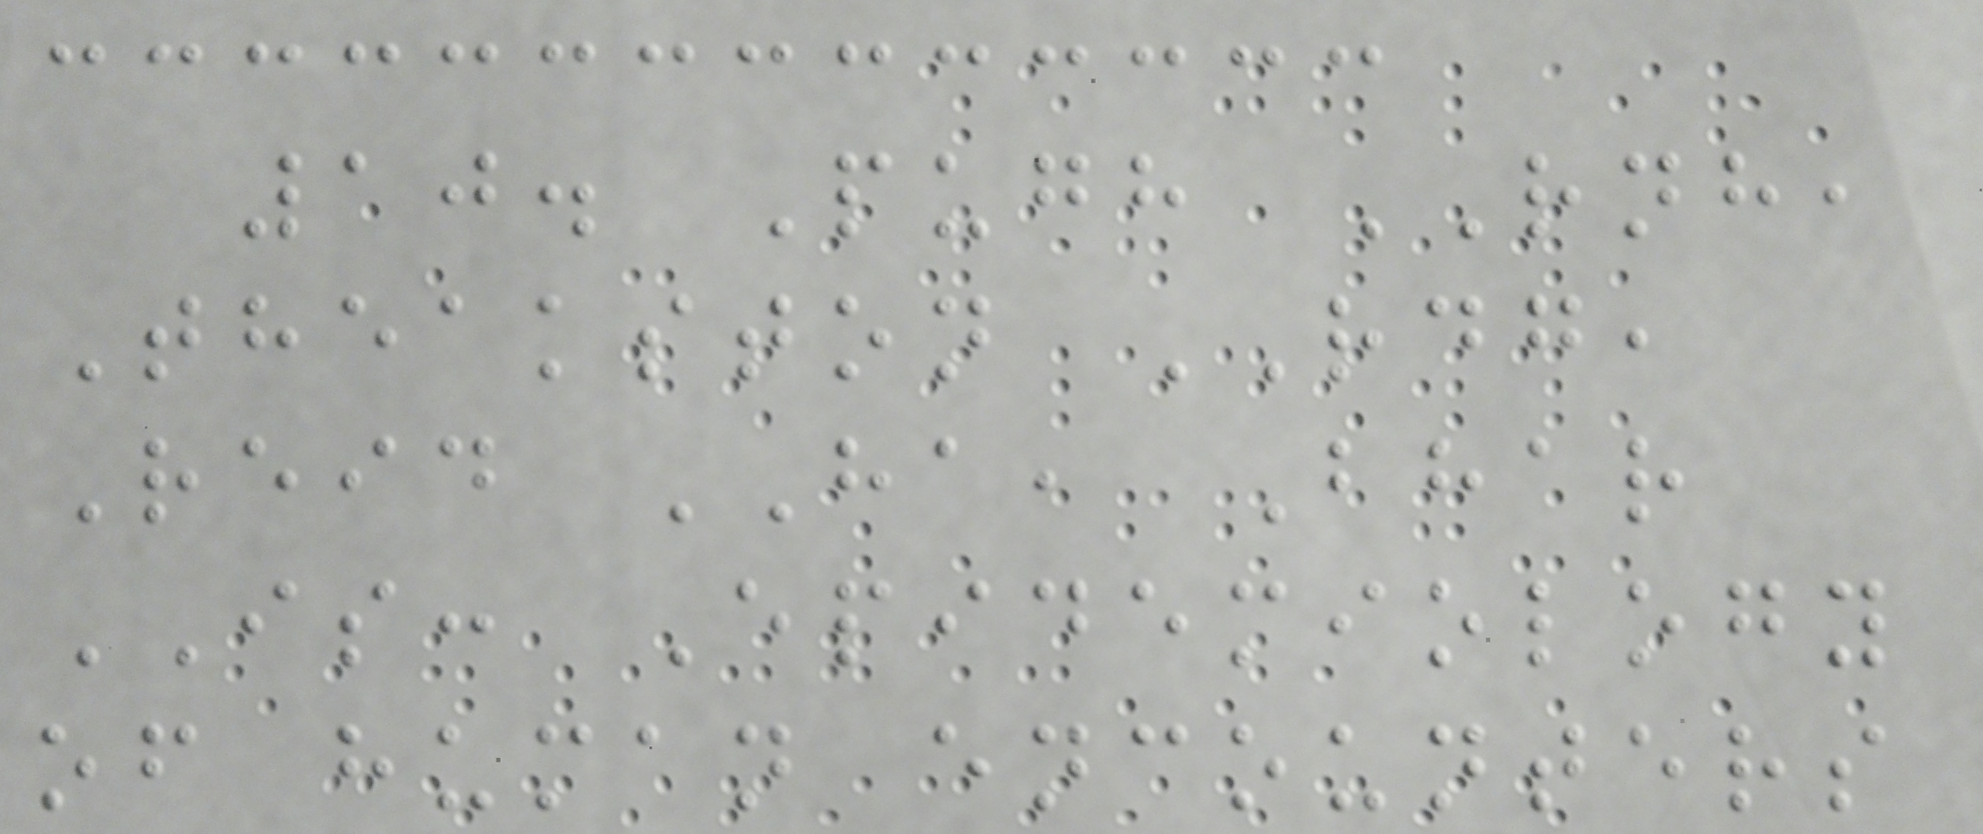10. Pugh RNH,
Theakston RDG,
Reid HA, Bhar
IS: Epidemiology
of human encounters
